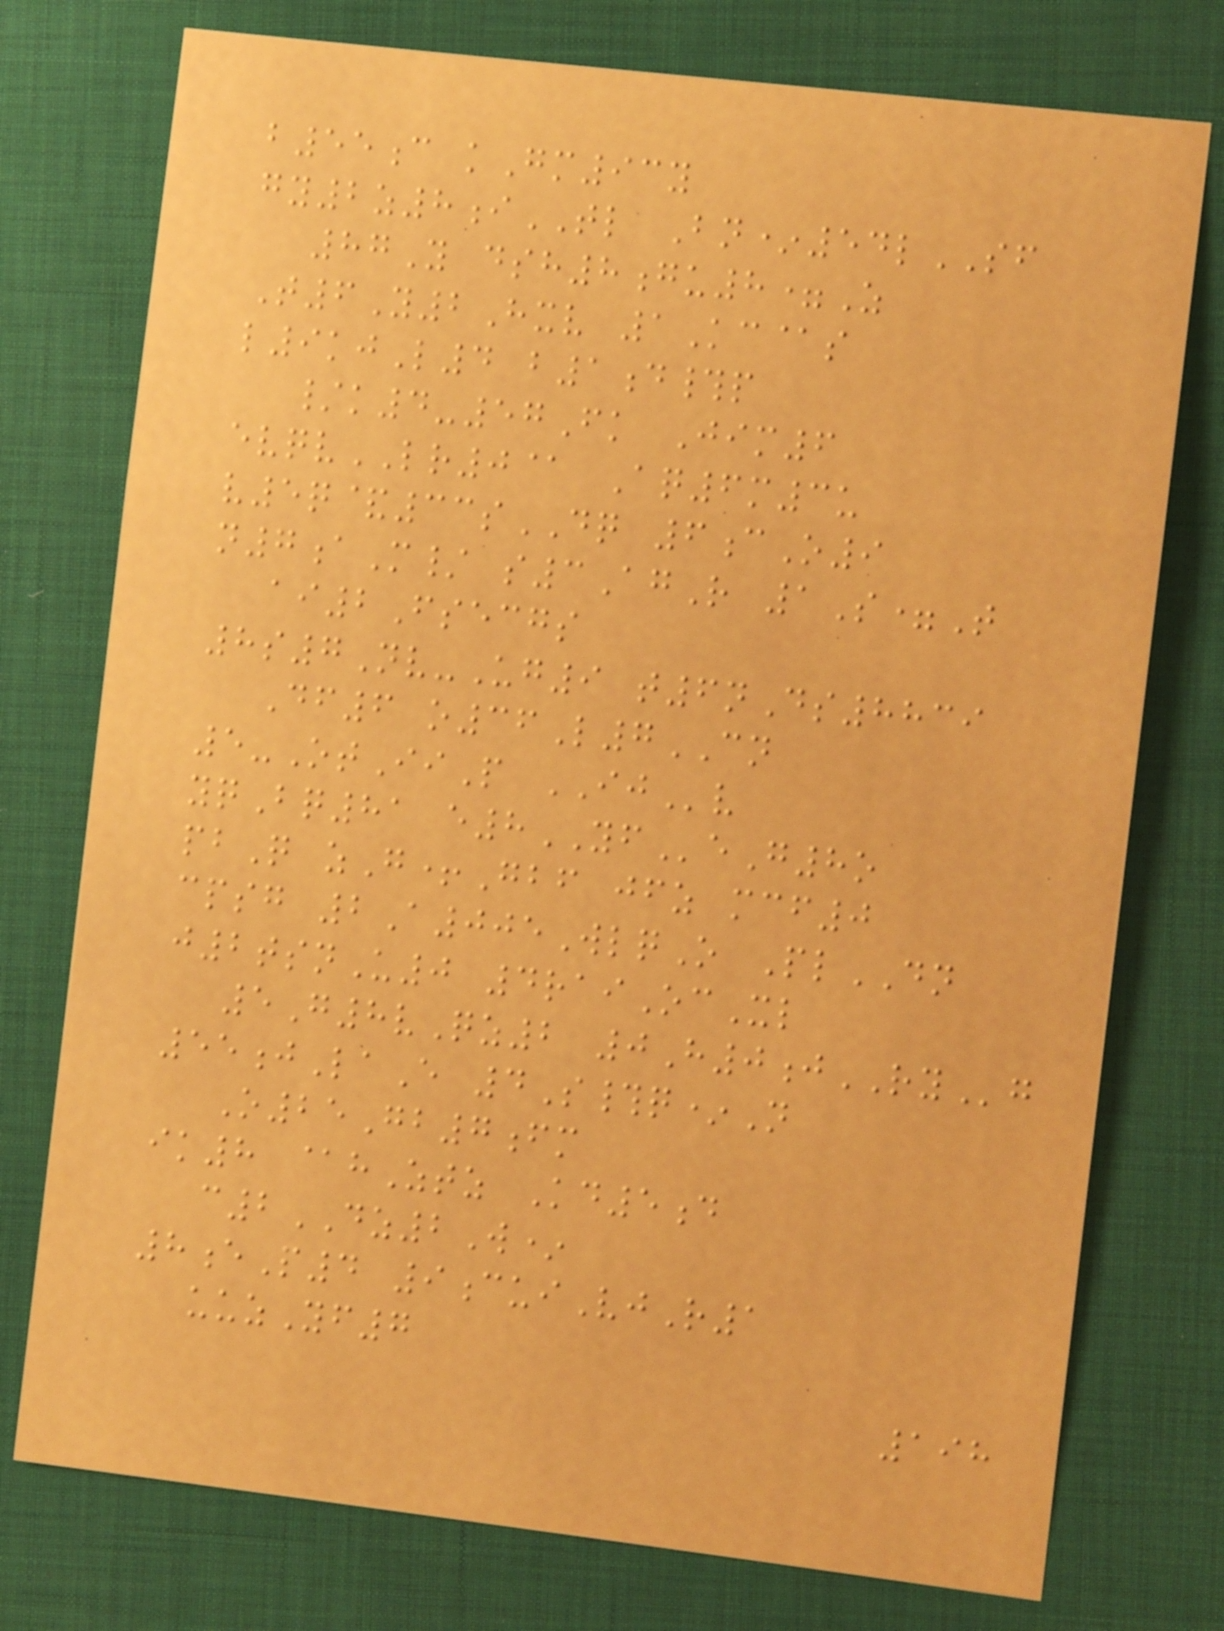b55c kGm93y
gy2z8iTL Bn*54lSF
87Y dsh8gu8=Z
T6Y2Hxv 1Kc@s
l9kjL4 b1d#p
/k4-57Fk Jim6
evqvLR0@ Aq6m3u
v5q&33sDQ 6cO9
n7aM/ s3AgR 1S=T
ai2Fsecgs
8s7Nv-Ug9 t6nDs8839
Df6 o36L7CN
5-OtIiP IJv
yqBq81 e8YFeG8o
pbQ zG+Gbf jfz mcf0
cpsg 2A005WlqO PlDN
j2tsnU0 4raiOcXl
5G8vQz2 0H0jRYg
55jLaE 4S#q*N
O25Gb7fm
ik8 @hZtz Kd5d
c2DZ2W*
8eP4 9cuiVjR1
uuzYf7
198
